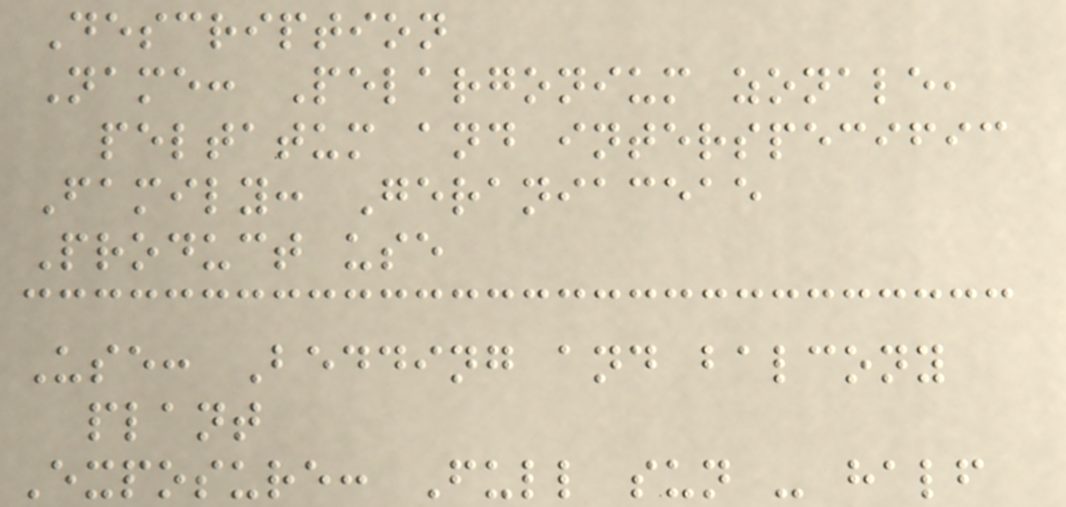Description
Name: Pelargonium zonale,
peltatum and interspecific
Family: Geraniaceae
Product use
Use: Bedding and balcony
plant
Exposure: Full sun - half
